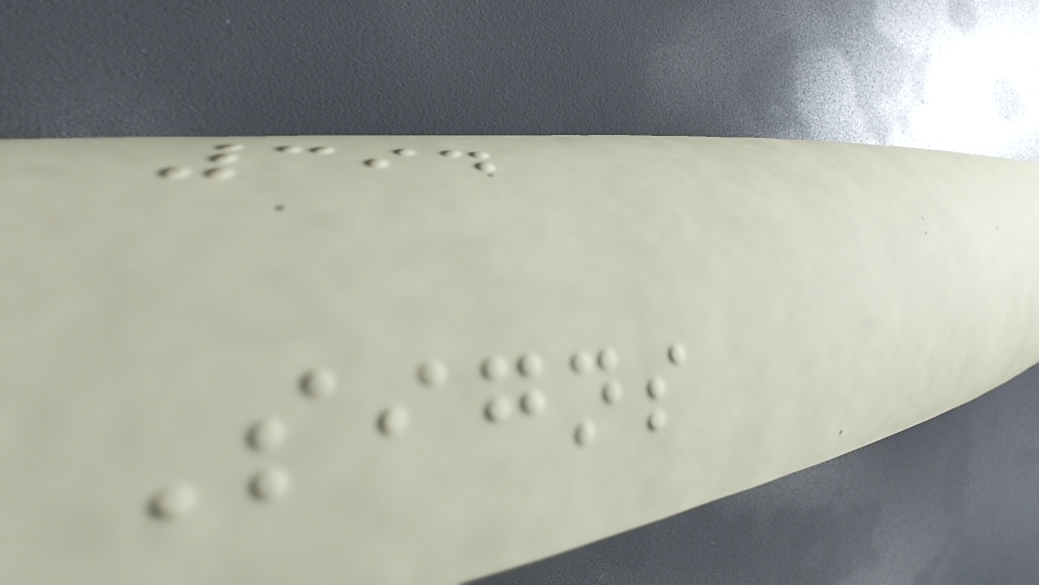394
Signs
